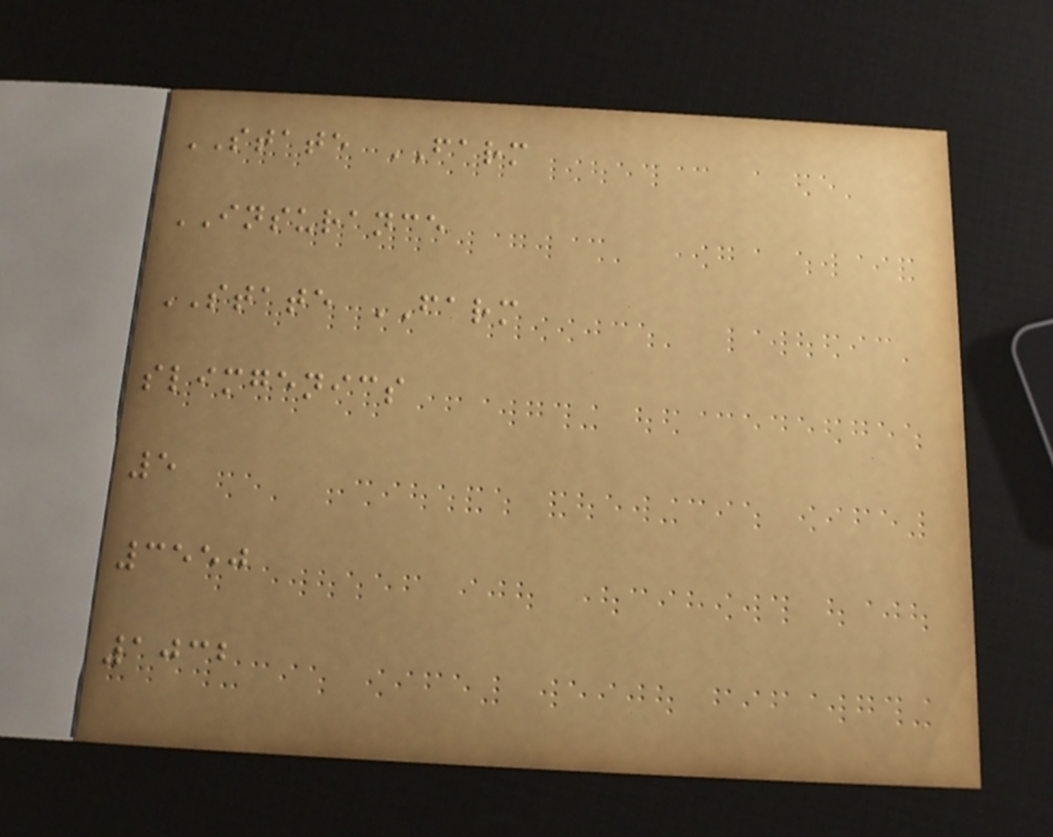STATE FARM
INSURANCE
STATE FARM
slimgenics
5
3550
1032
